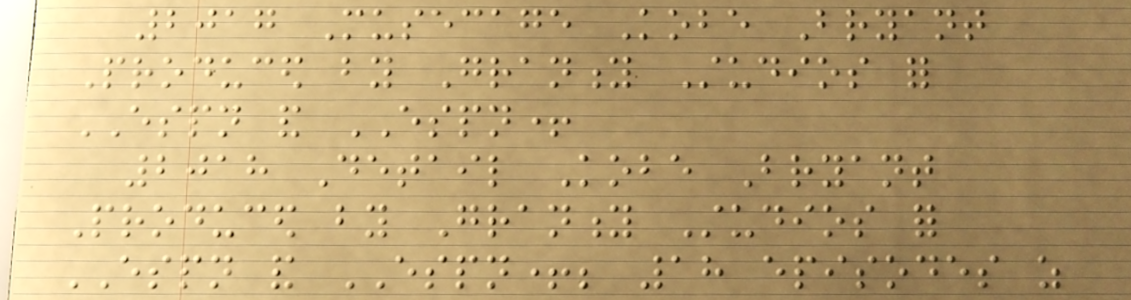2017 Musecage Kobe Bryant
Produced by Granity Studios for
ESPN and ESPN+
2018 Detail Kobe Bryant
Produced by Granity Studios for
ESPN and ESPN+; 18 episodes as
